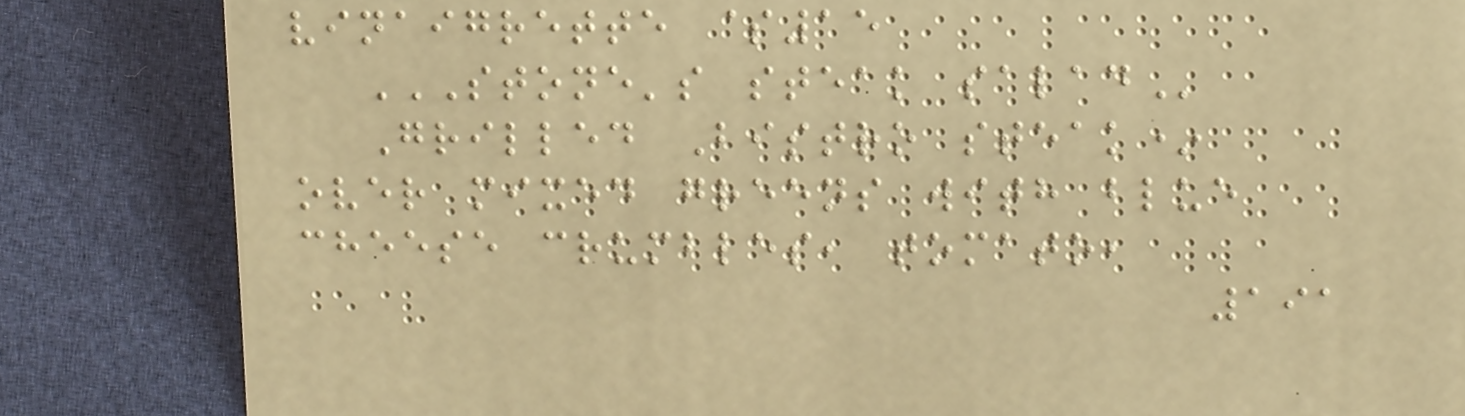vinaigrette $15
STONE'S STEAK SALAD
Grilled Bistro steak*
over mixed greens with blue
cheese crumbles, tomato,
191
